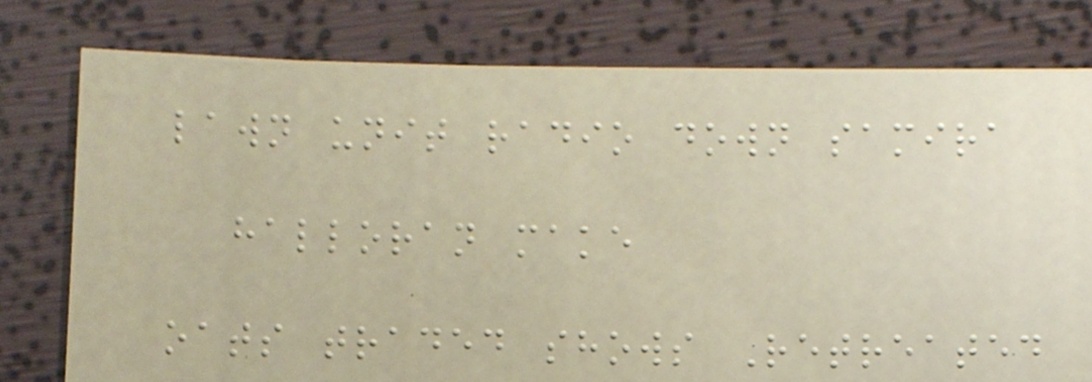lawn unit radio down samira
halloran make
oats traded shows Retreated
